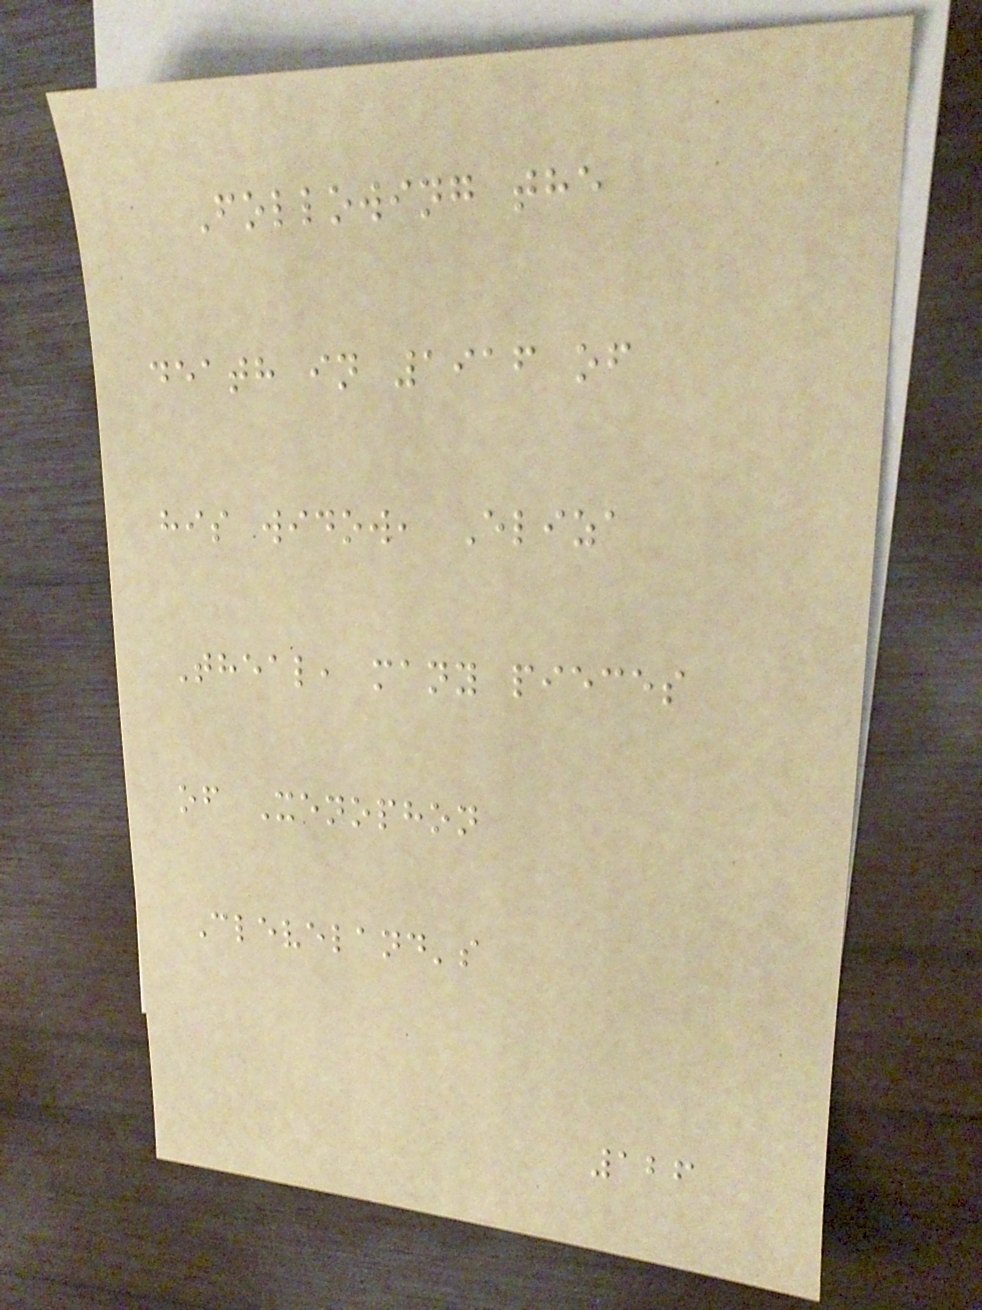Following the
death in 1916 of
his widow, Eliza
Theal, many pieces
of Xenophon
Cleveland's
126
